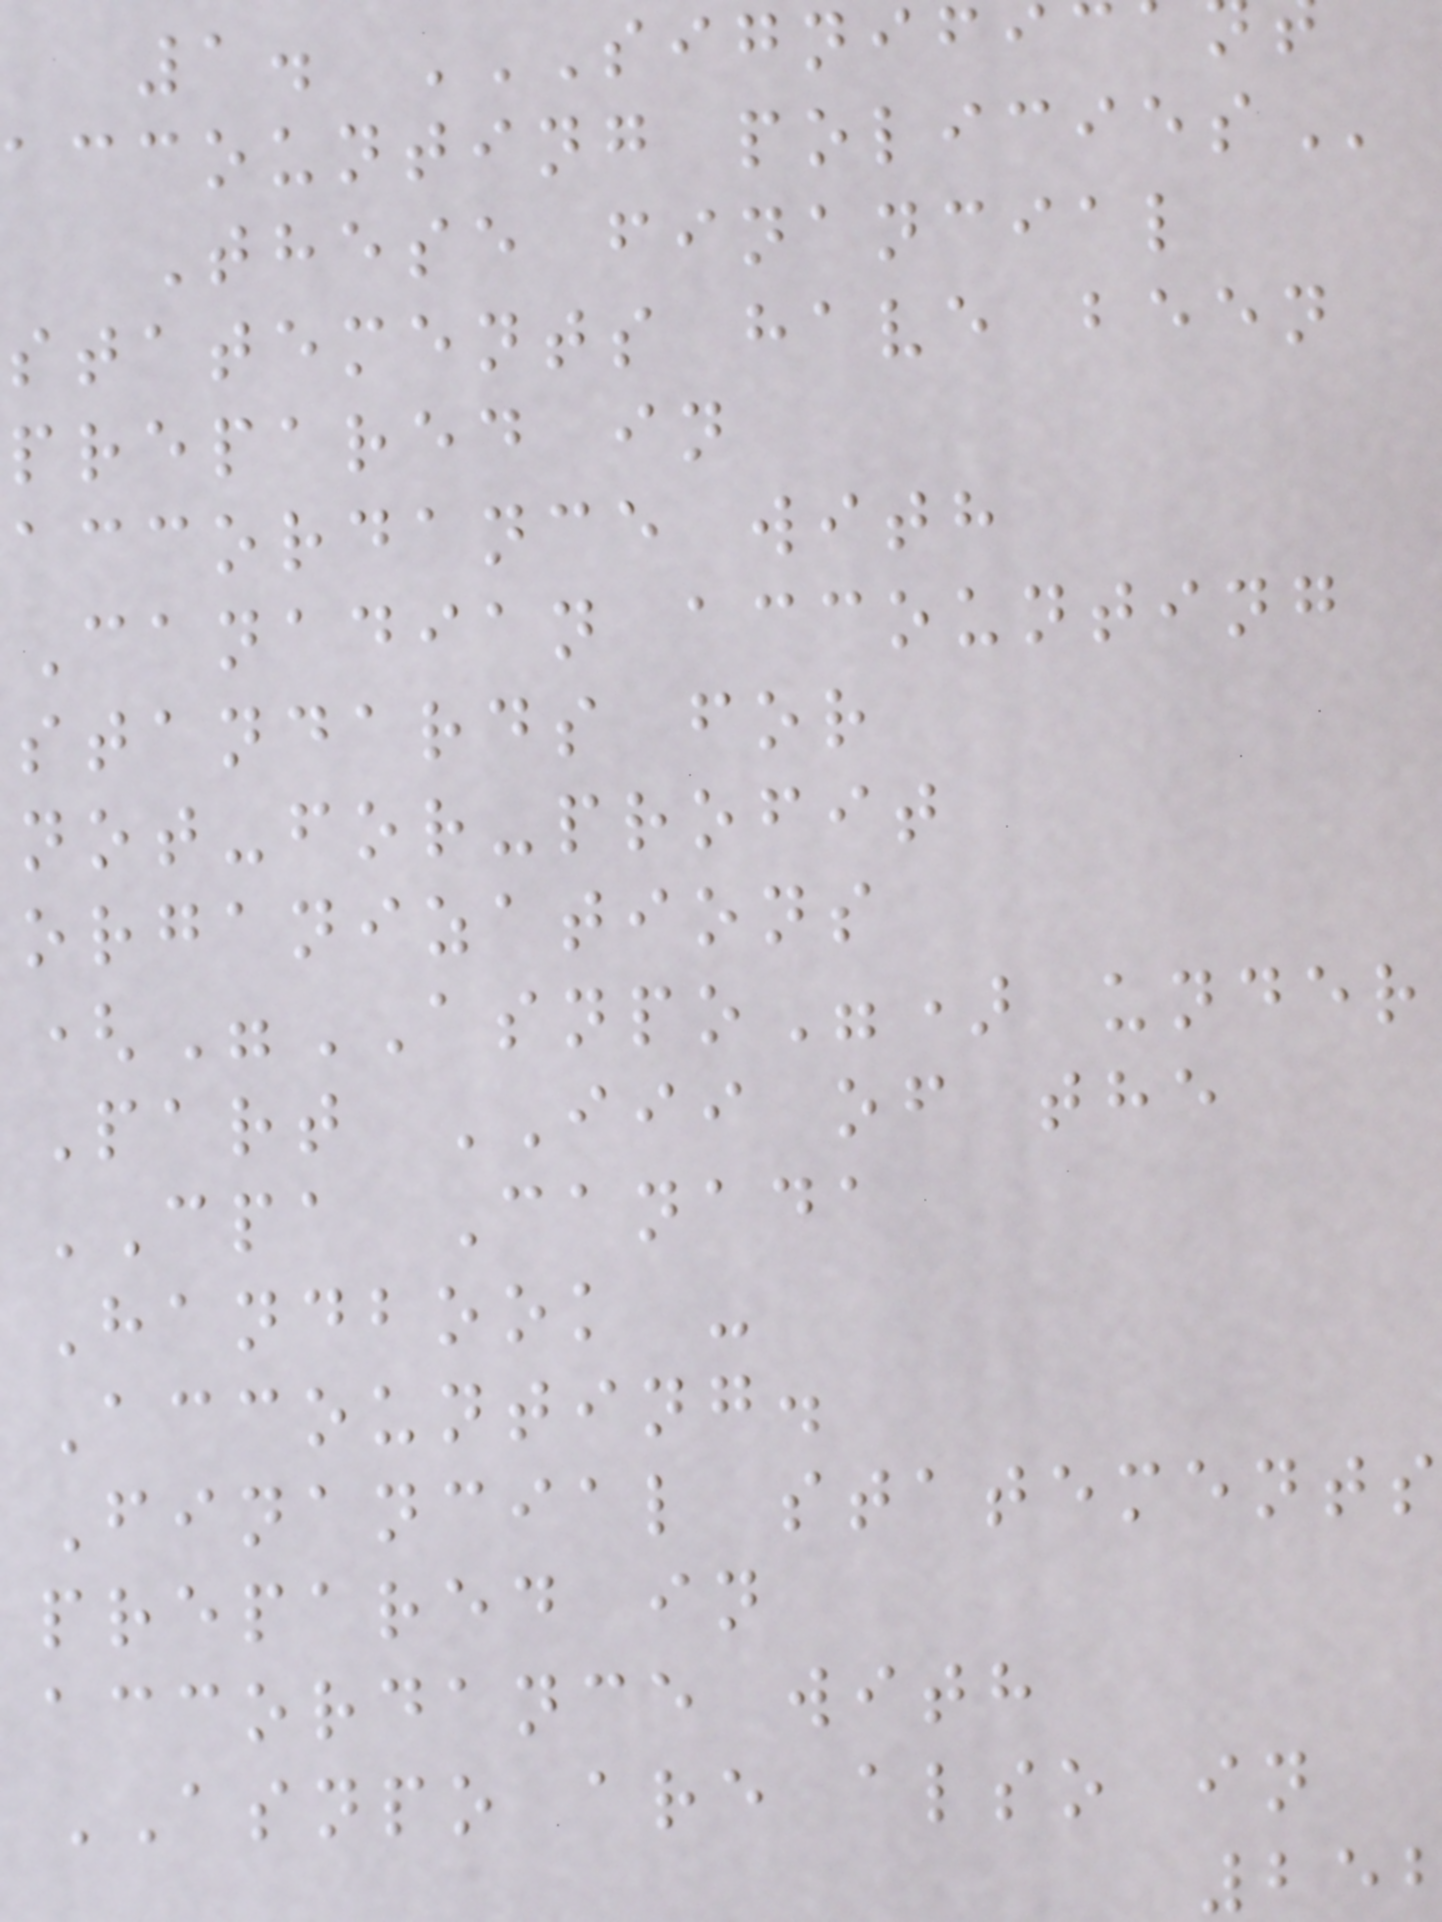accounting
These financial
statements have been
prepared in
accordance with
Canadian accounting
standards for
not-for-profit
organizations
("ASNPO") under
Part III of the
CPA Canada
Handbook -
Accounting.
Financial statements
prepared in
accordance with
ASNPO are also in
